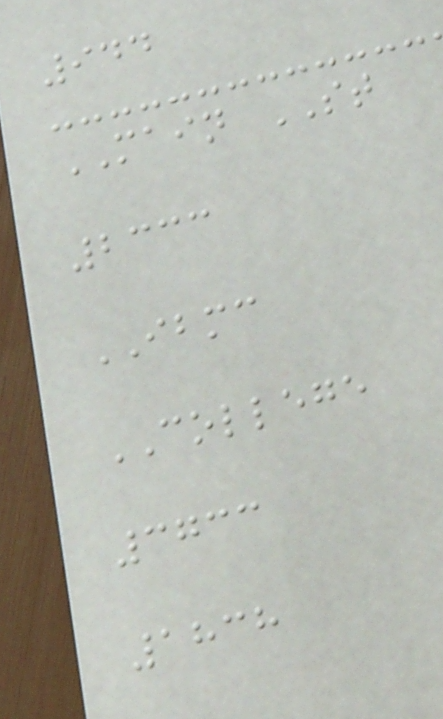944
MAIN ST
2333
IBMC
COLLEGE
3733
1838
